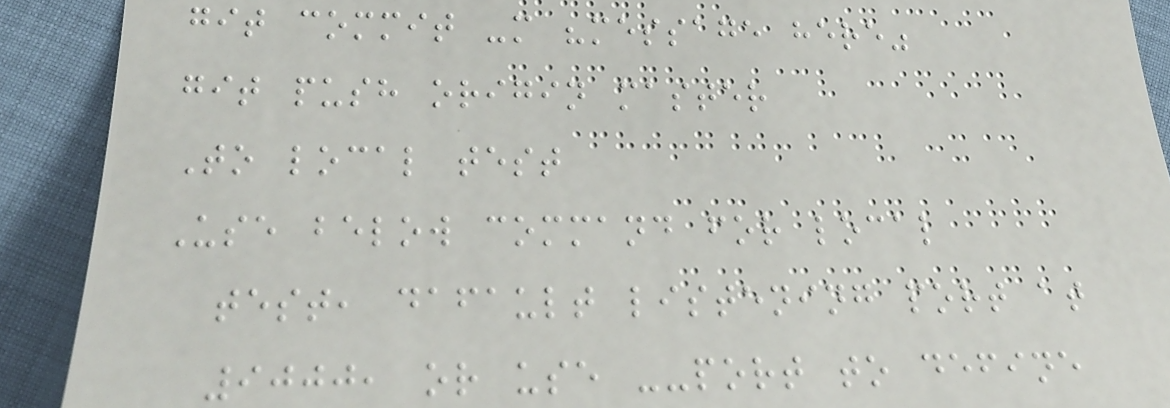git commit -m "message here"
git push origin master
To local test
Use below command for local
test, dafault listening port at
9000, or use --port to define
